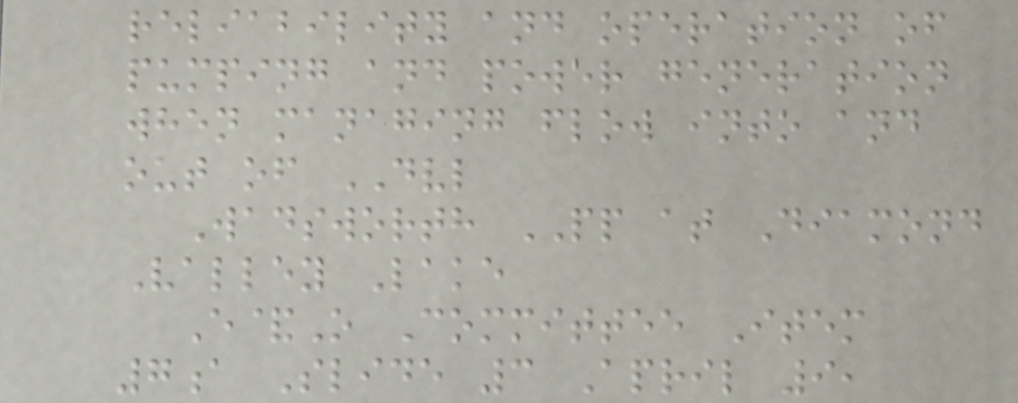reliability and operation of
pumping and power generation
when managing flow into and
out of DVL
Wadsworth PP at Diamond
Valley Lake
E&O Committee Item
7a Slide 3 April 9,
